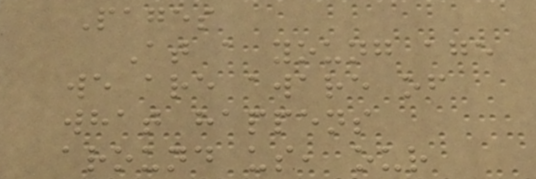Pages
At a young age
we are aware of
what happens
around us, our
